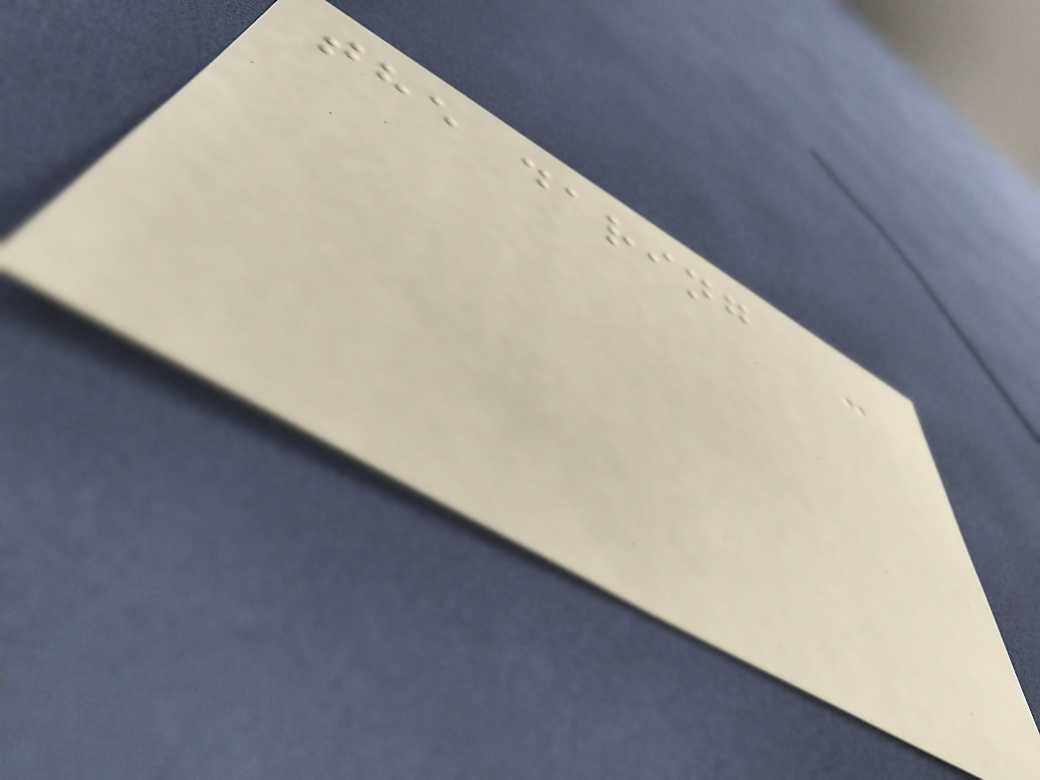the daring
